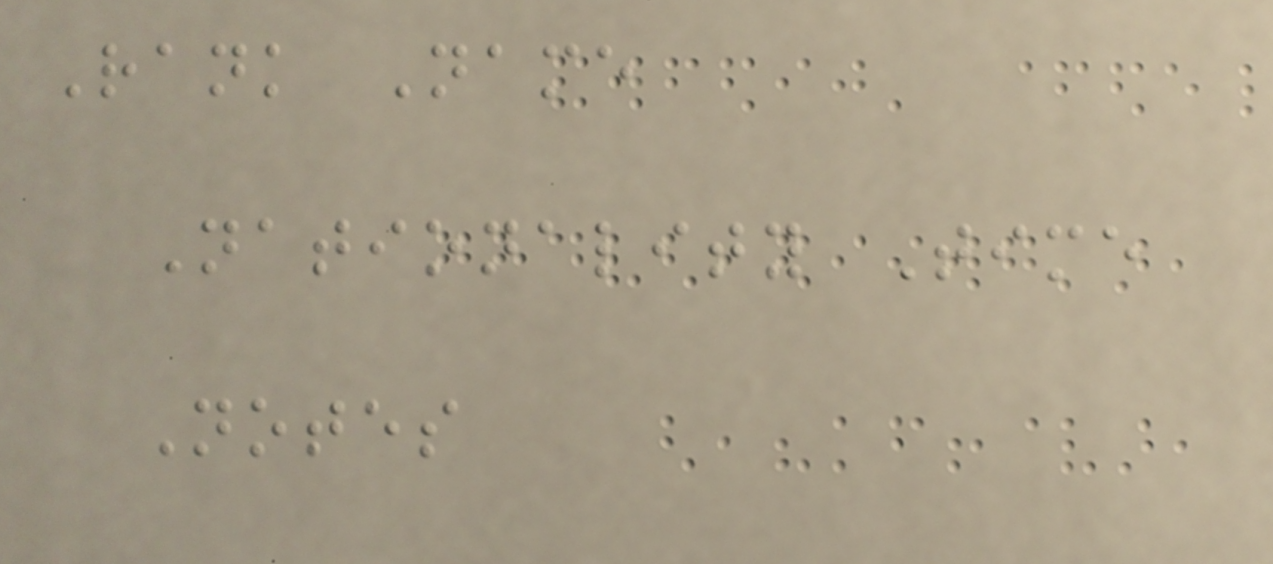Rank Name
Nationality Time
Notes
